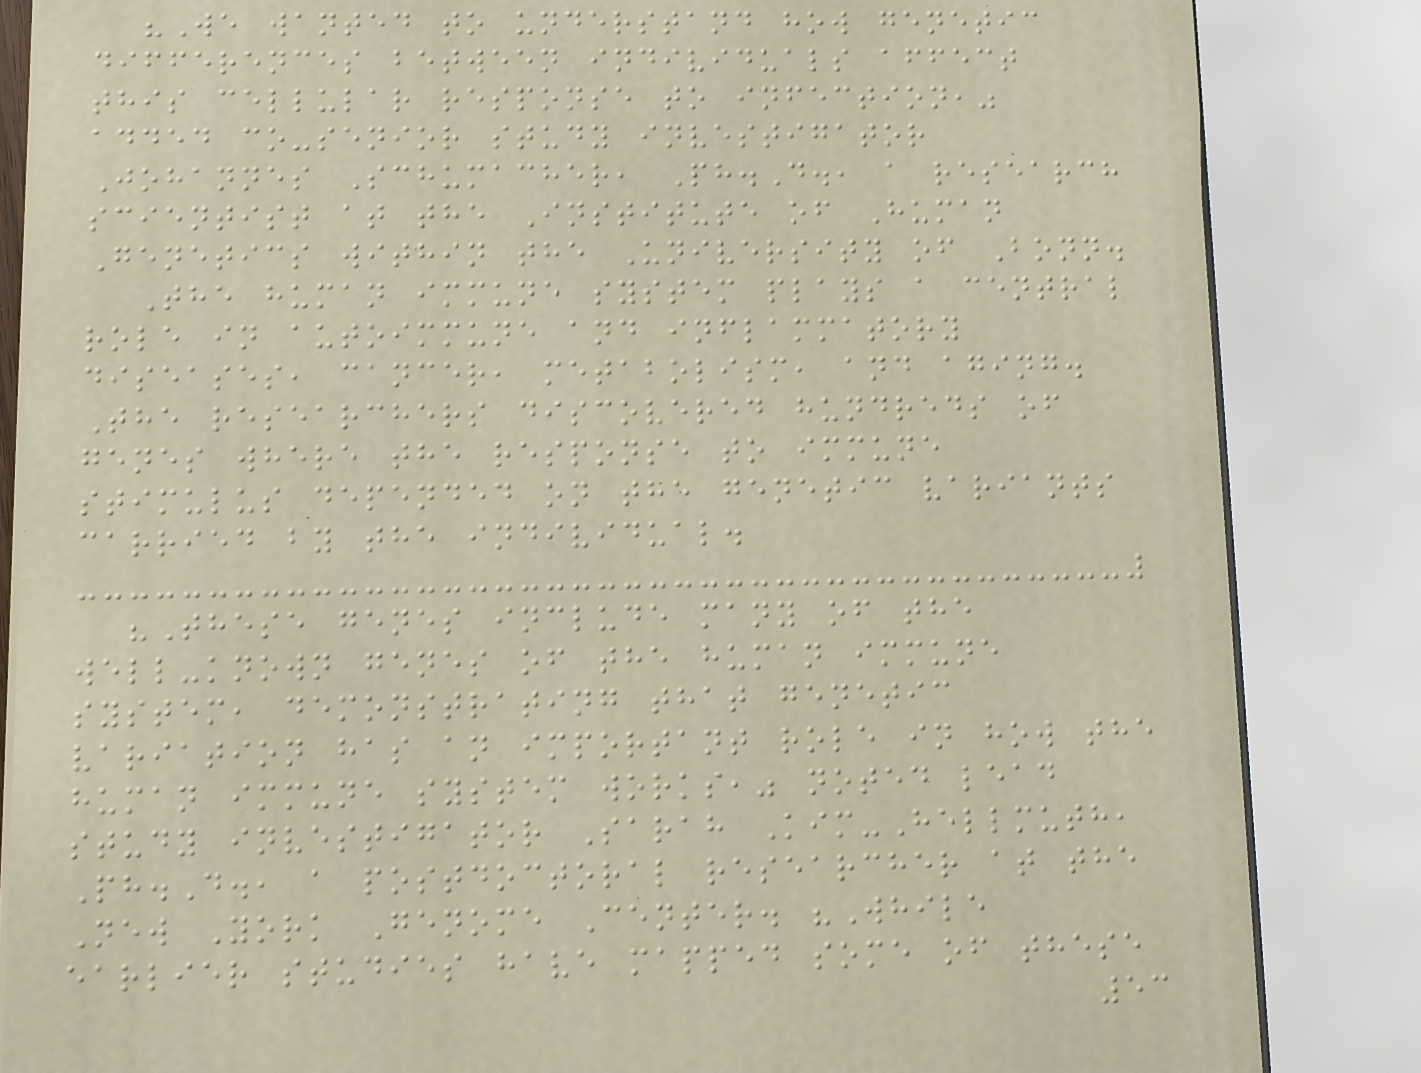"We wanted to understand how genetic
differences between individuals affect
this cellular response to infection,"
added co-senior study investigator
Johannes Schumacher, Ph.D., a research
scientist at the Institute of Human
Genetics within the University of Bonn.
The human immune system plays a central
role in autoimmune and inflammatory
diseases, cancer, metabolism, and aging.
The researchers discovered hundreds of
genes where the response to immune
stimulus depended on the genetic variants
carried by the individual.
"These genes include many of the
well-known genes of the human immune
system, demonstrating that genetic
variation has an important role in how the
human immune system works," noted lead
study investigator Sarah Kim-Hellmuth,
Ph.D., a postdoctoral researcher at the
New York Genome Center. "While
earlier studies have mapped some of these
53
